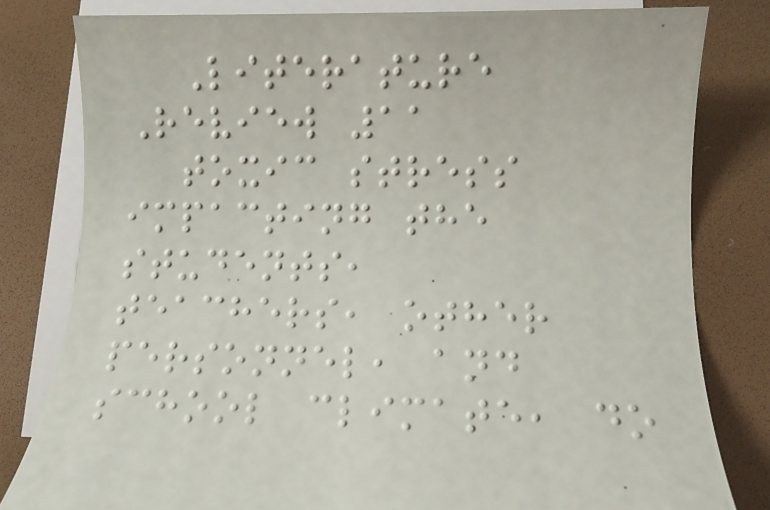Literature
Review 11
toxic stress
impacting the
students,
teachers, other
personnel, and
school climate, do
